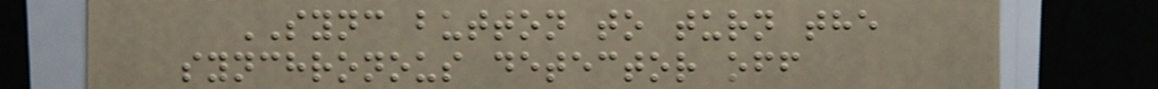SYNC button to turn the
synchronous detector off
